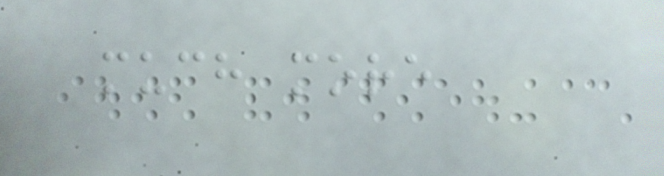much more
